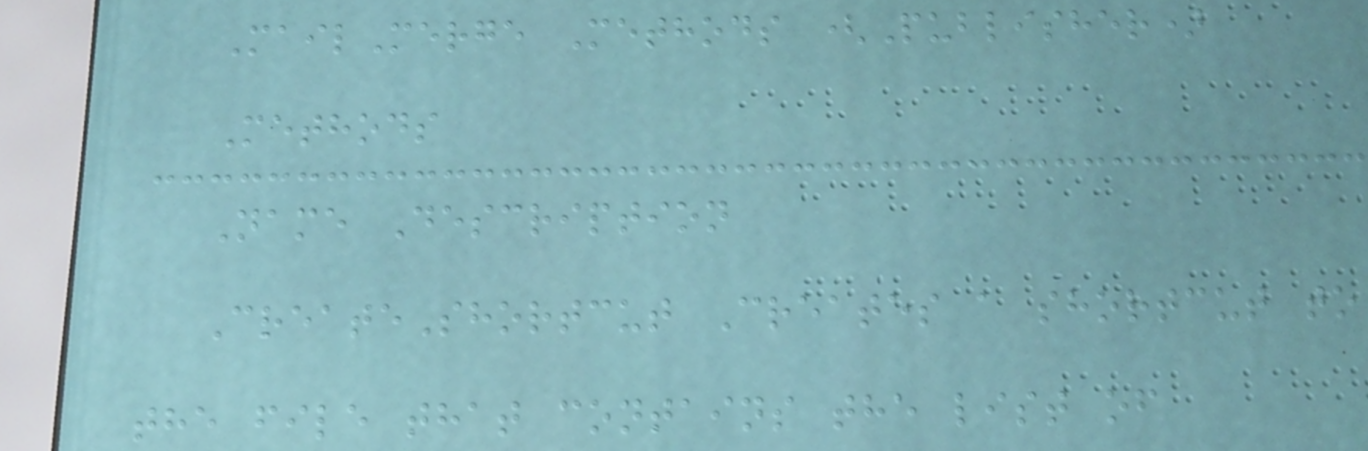MailMerge Methods (Publisher)
Methods
Name Description
CreateShortcut Creates a shortcut to
the file that contains the list of
